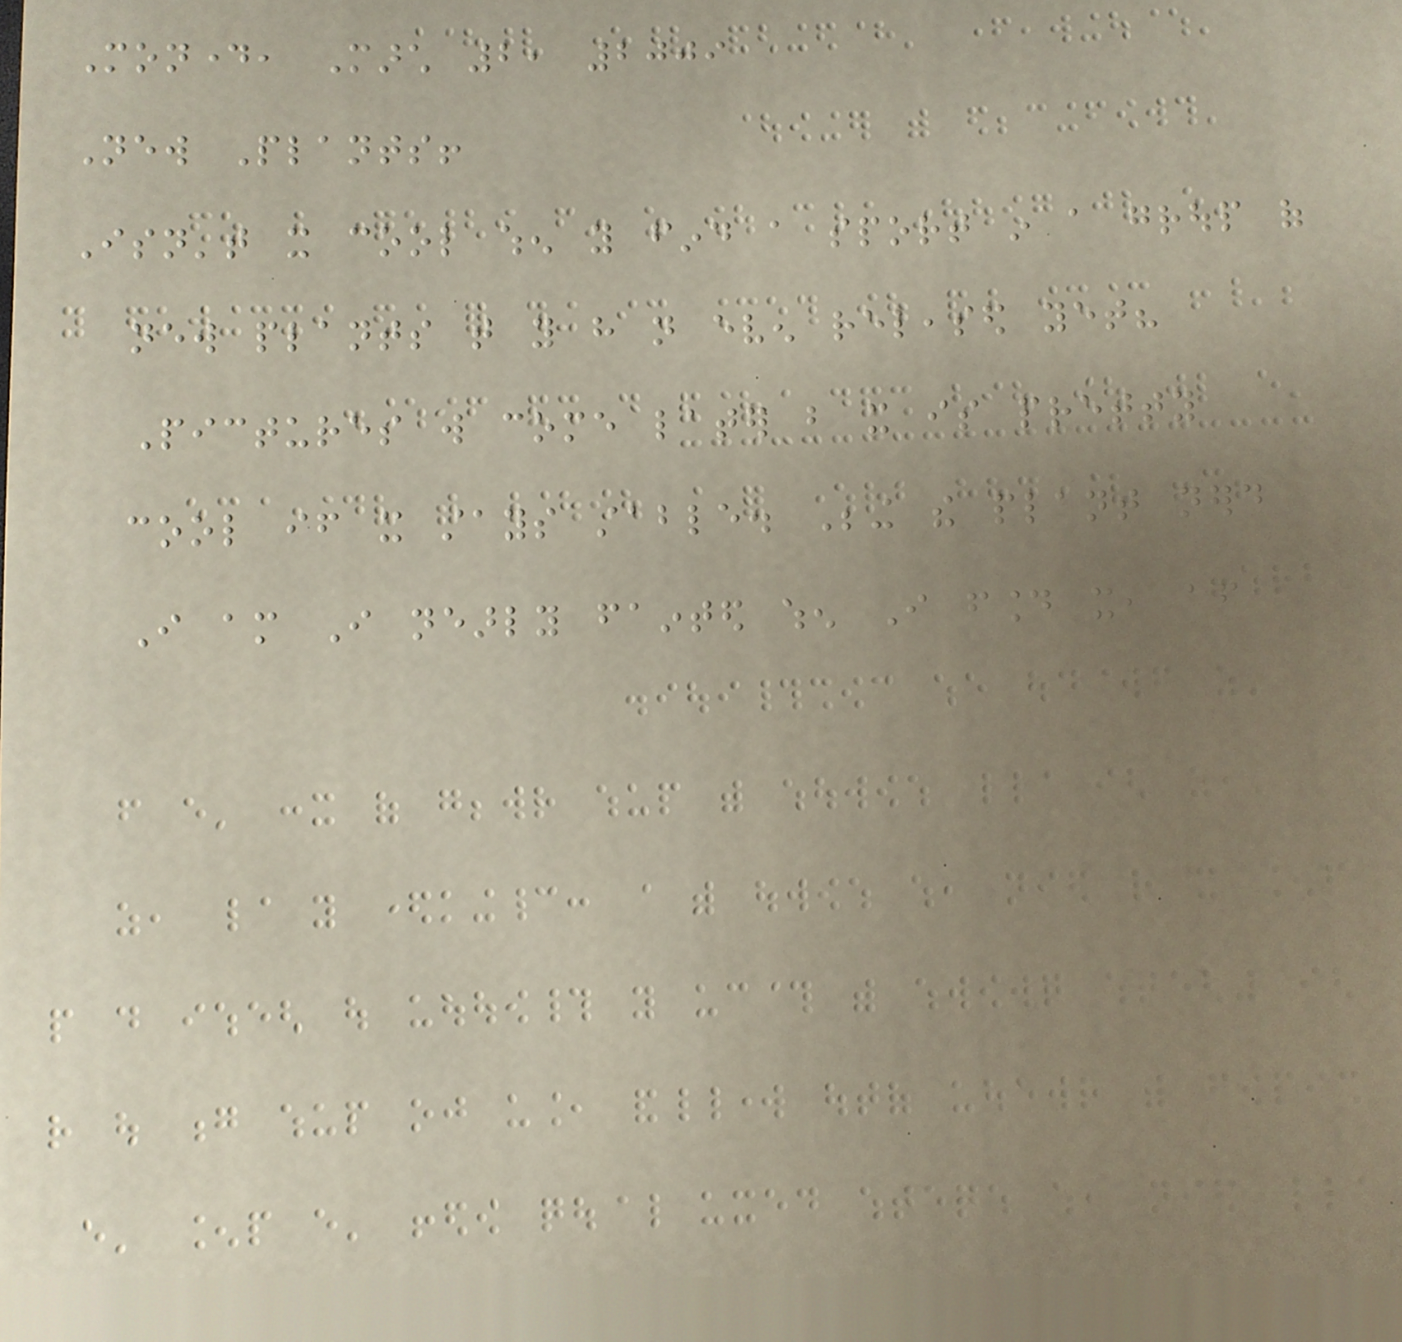Monday, March 2, 2009
New Plants!
Isn't it cool when you find a sport in a group of
new plants that you have not even released yet?
Pictures will come later but it is pretty
cool if it stays stable. Being the plant nerd
I am I nearly fainted when I found it, after
